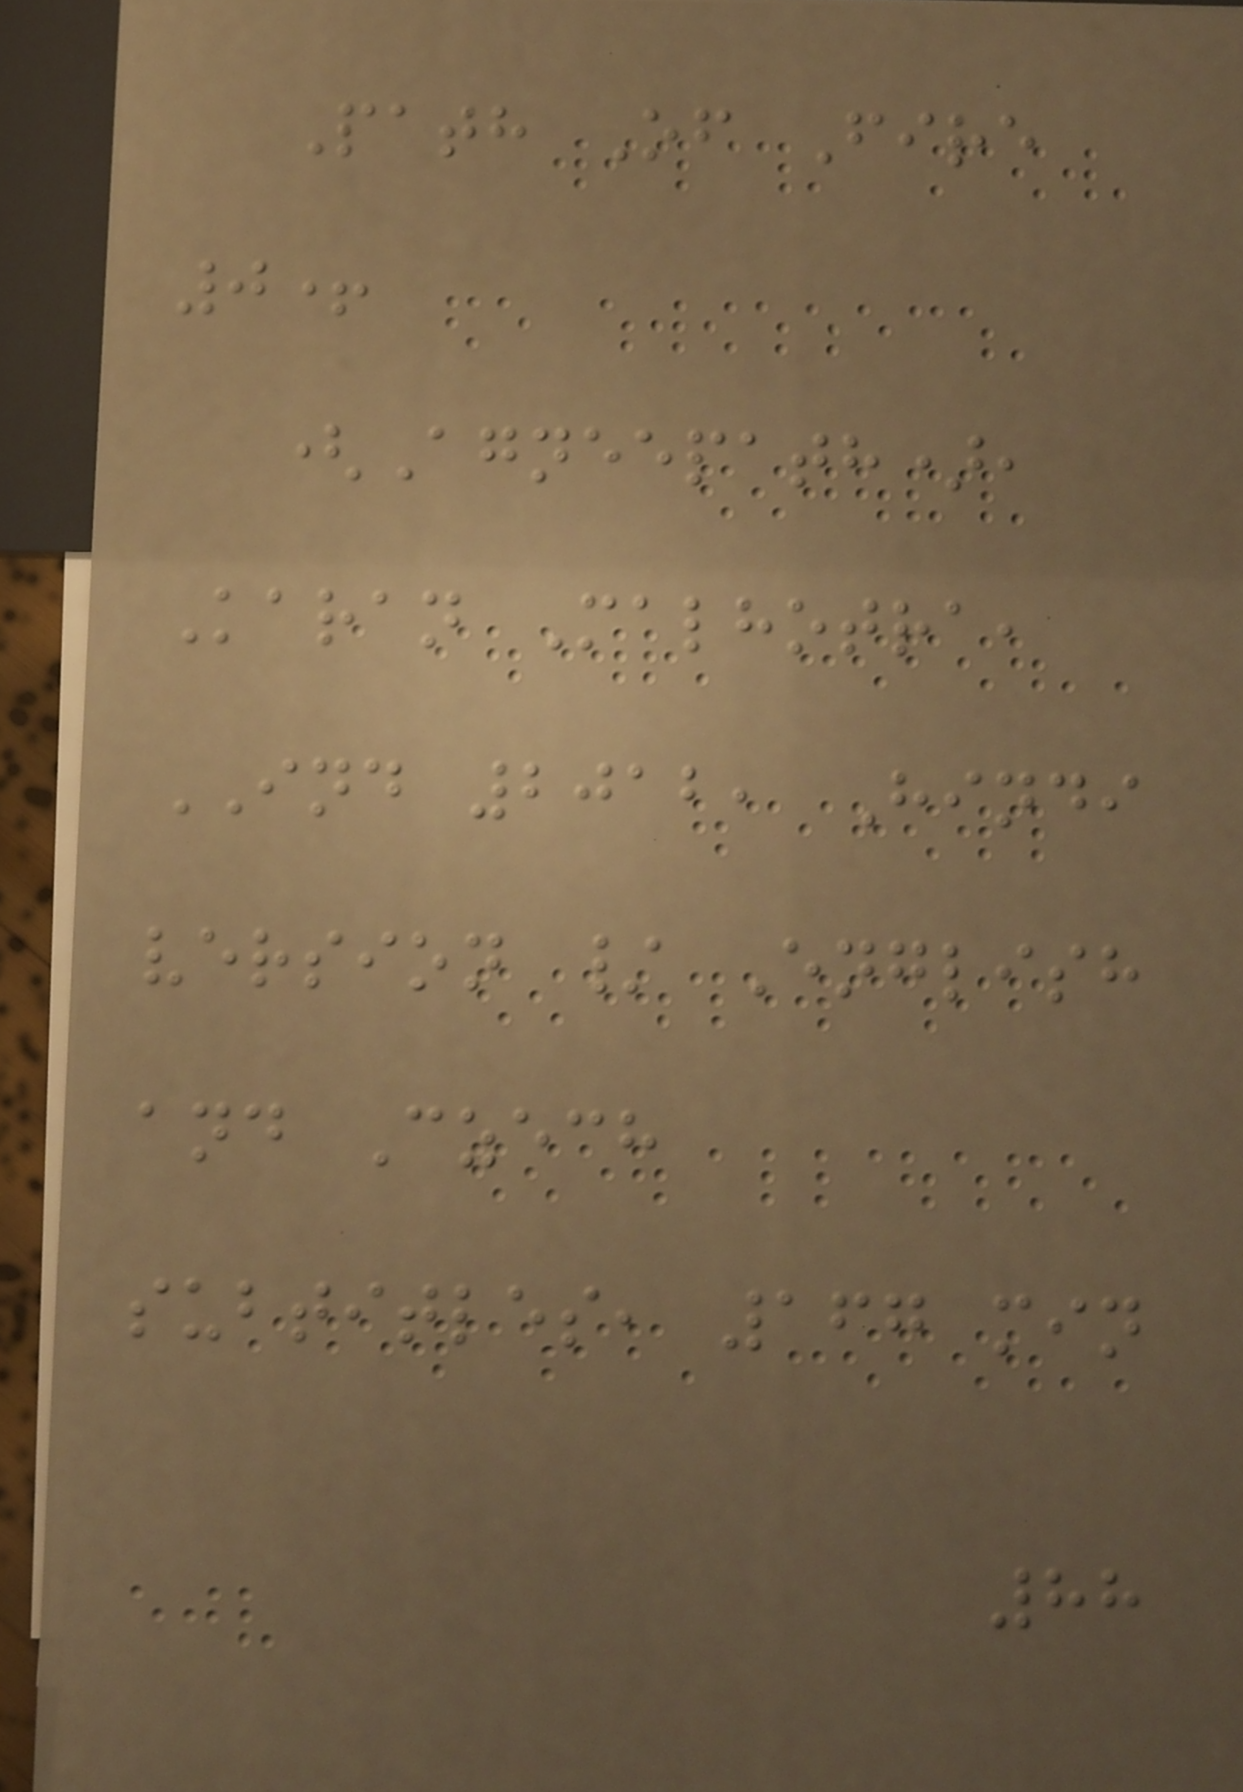Path Of Fire
0+
(Agneepath),
Karan Malhotra,
IND 2012, Hindi
version / English
and Czech
subtitles, 167 min
88
